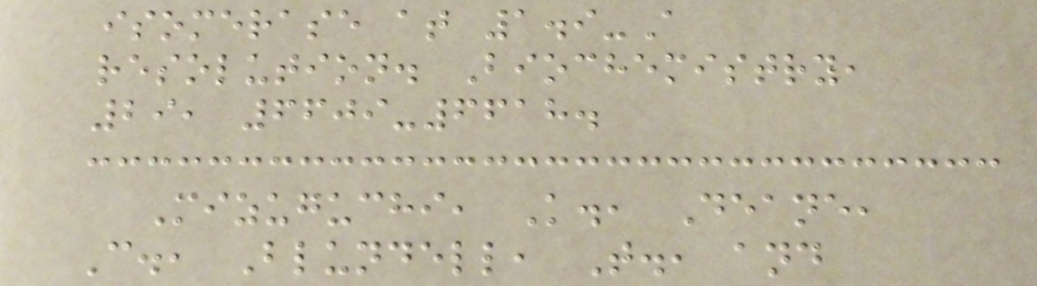isomerase at 1.9-A
resolution. Biochemistry,
29, 6609-6618.
Mizuguchi, K., Deane,
C., Blundell, T., and
